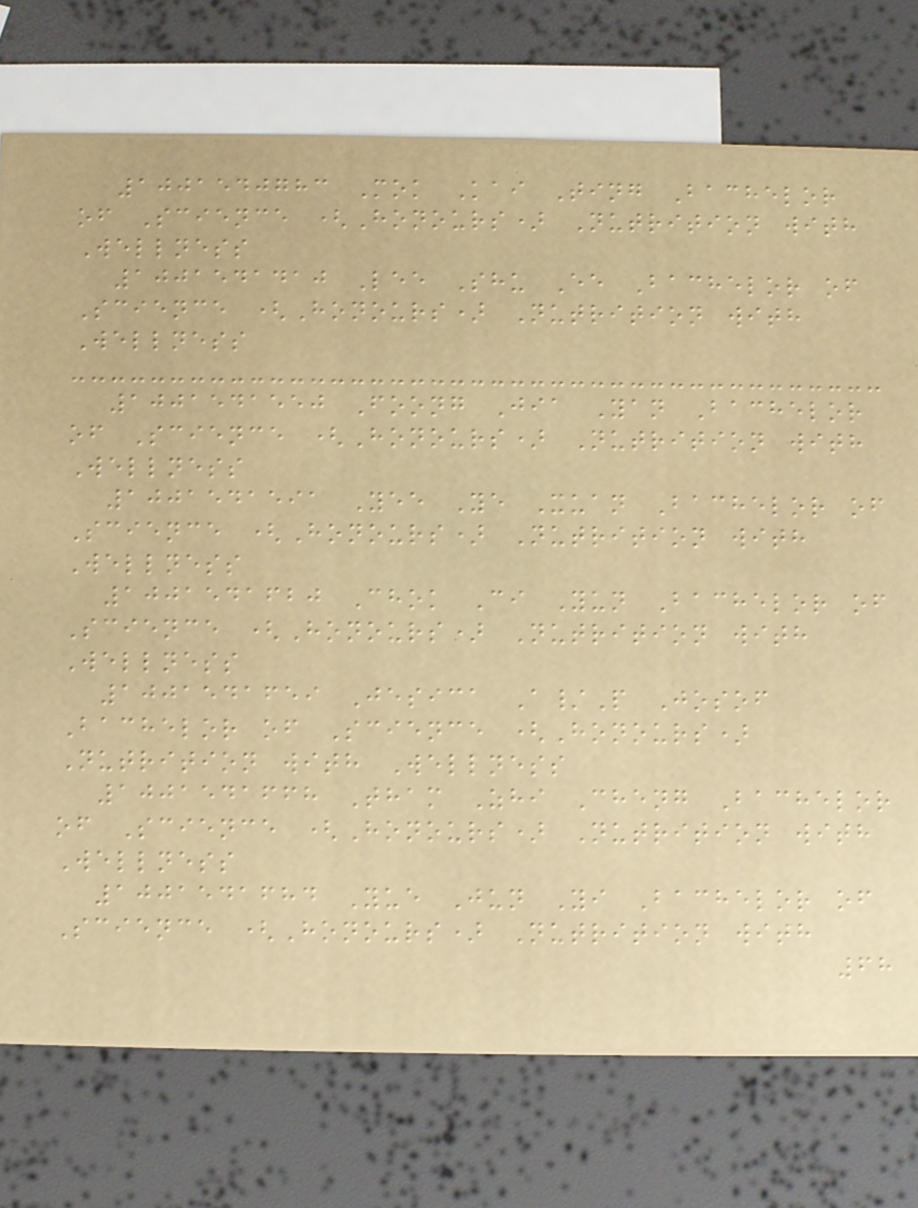1001540783 Mok Kai Ting Bachelor
of Science (Honours) Nutrition with
Wellness
1001541410 Lee Shu Ee Bachelor of
Science (Honours) Nutrition with
Wellness
1001541550 Foong Jia Yan Bachelor
of Science (Honours) Nutrition with
Wellness
1001541591 Yee Ye Xuan Bachelor of
Science (Honours) Nutrition with
Wellness
1001541620 Chok Ci Yun Bachelor of
Science (Honours) Nutrition with
Wellness
1001541659 Jesica A/P Josof
Bachelor of Science (Honours)
Nutrition with Wellness
1001541668 Tham Zhi Cheng Bachelor
of Science (Honours) Nutrition with
Wellness
1001541684 Yue Jun Yi Bachelor of
Science (Honours) Nutrition with
68
